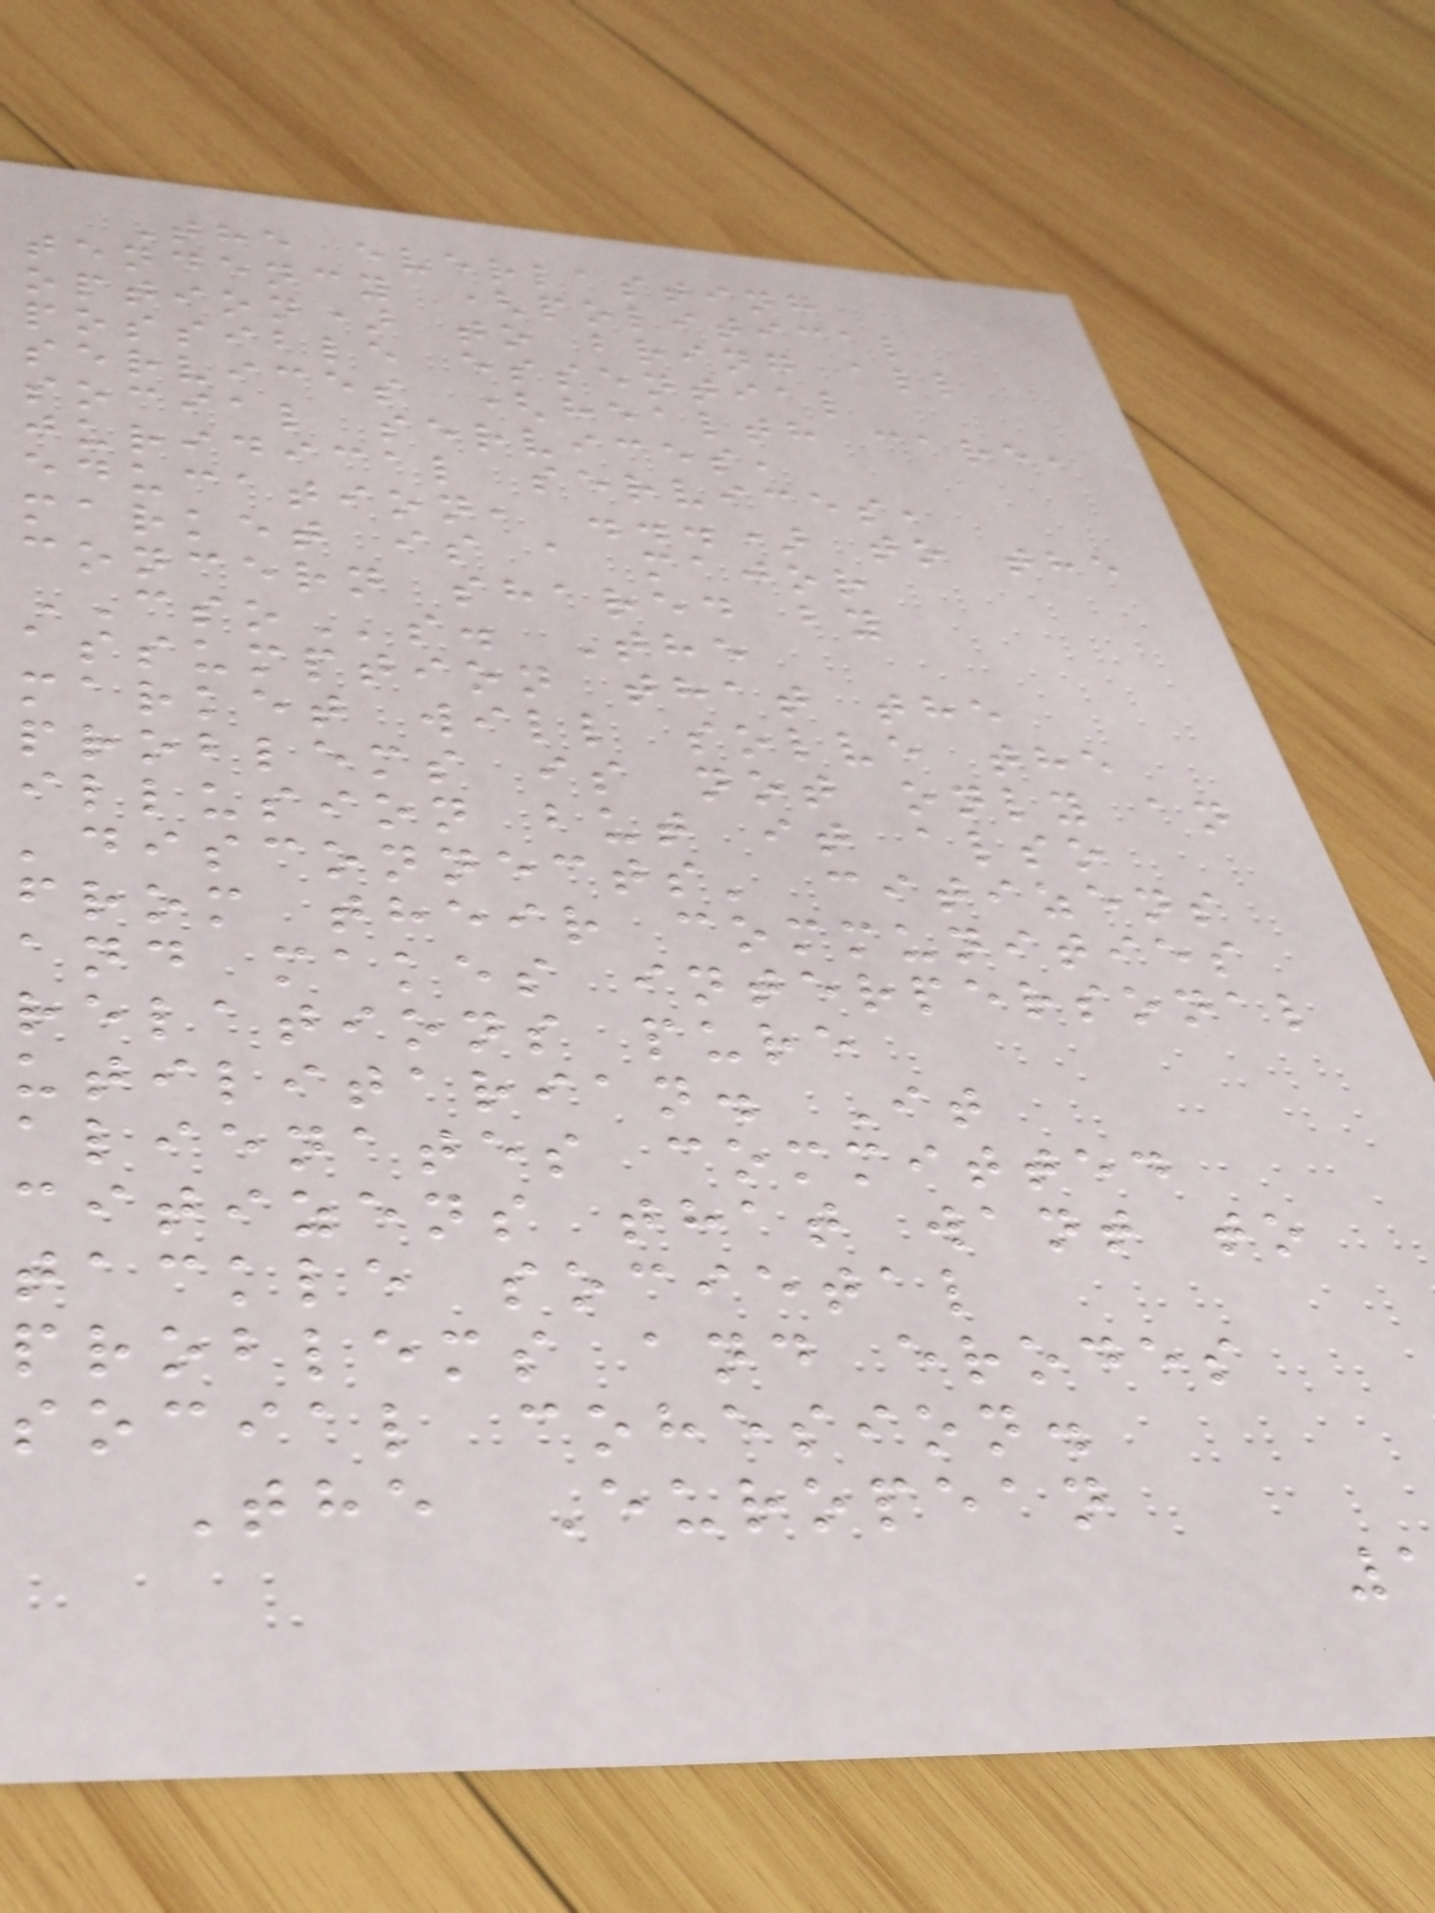The everlasting
tendency (political
option) to bring all
possible essential
services (health care,
social services,
juridical services,
education, ...) to the
market is a major
concern shared by
CSOs. The
assumption that the
market will solve the
problems is not only an
illusion but it also
'disconnects' citizens
from their communities
and makes interpersonal
relations pure
utilitarian. It
alienates committed
citizens that want to
tackle societal
problems and erodes
social cohesion.
The European
